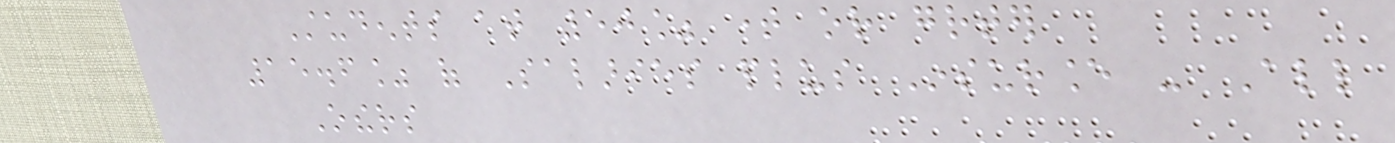Students at 50% time or greater
15.6% of Salaries plus Insurance - All
Others
